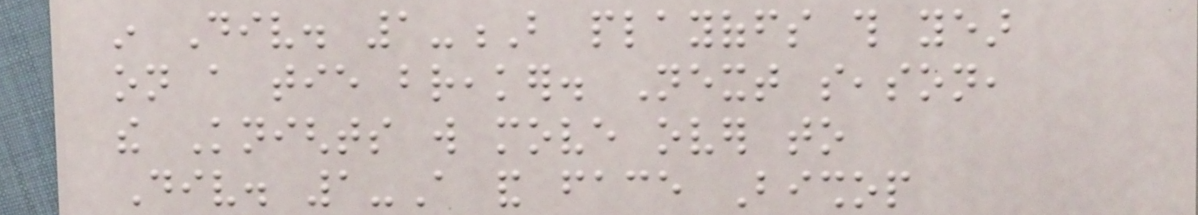in Div. 1-B playoffs this year
on a tie breaker. Next season,
the Knights will move over to
Div. 1-A and face Bishop
